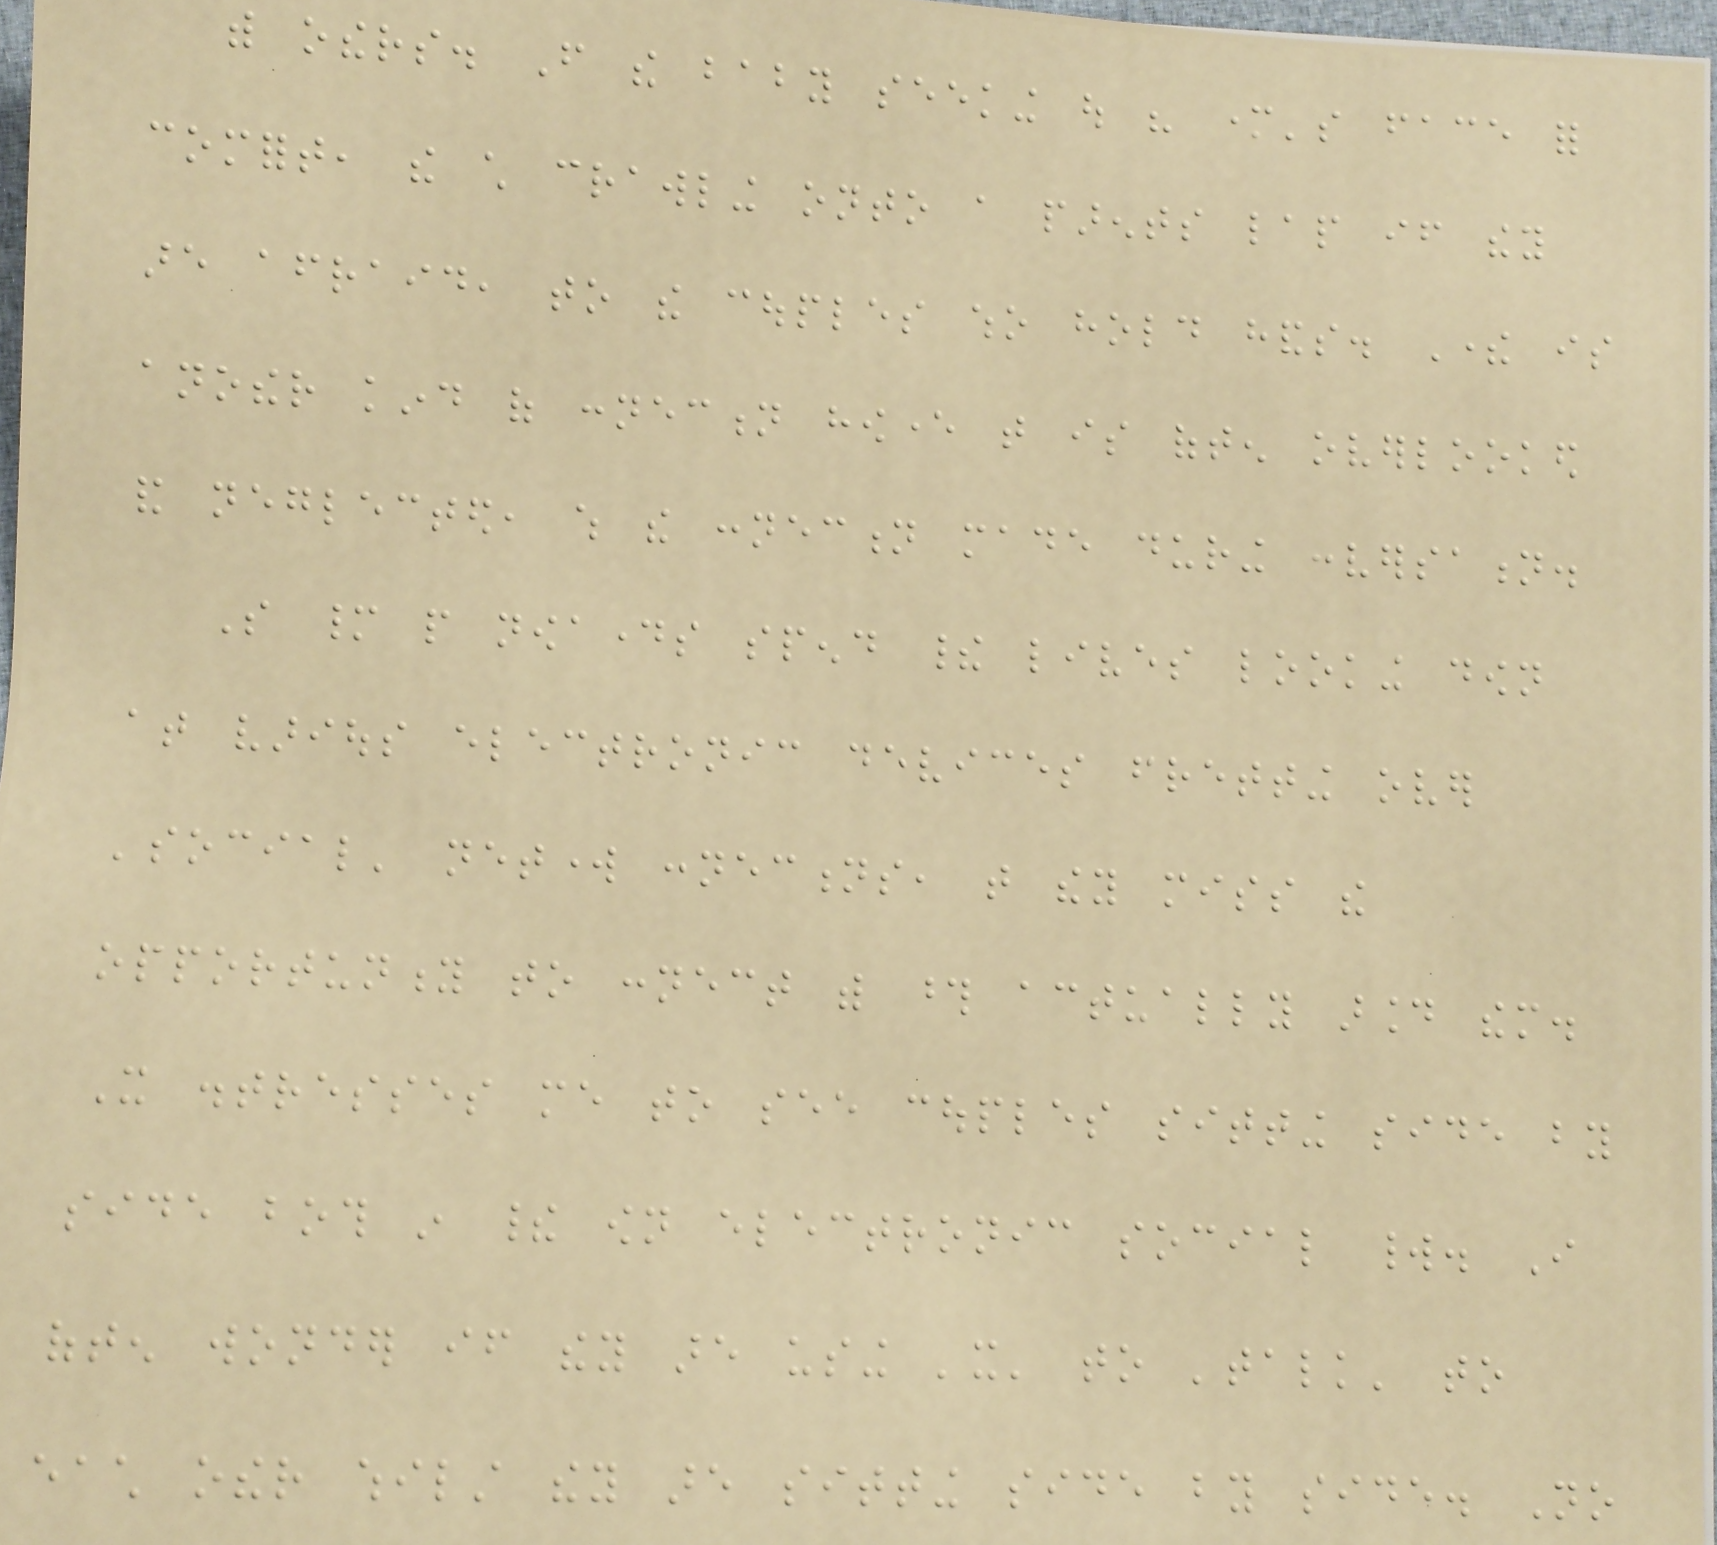with others. From the baby seeking out his mother's face for
comfort, the child crawling onto a parents lap if they
are afraid, to the couples who hold hands. There is
another kind of connection however that is often overlooked
and neglected, which the connection made during conversation.
So many people nowadays spend their lives looking down
at various electronic devices fretting over
'social' network connections, that they miss the
opportunity to connect with those actually around them.
It distresses me to see couples sitting side by
side both in their own electronic social world. I
often wonder if they are using 'it' to 'talk' to
each other whilst they are sitting side by side. No
